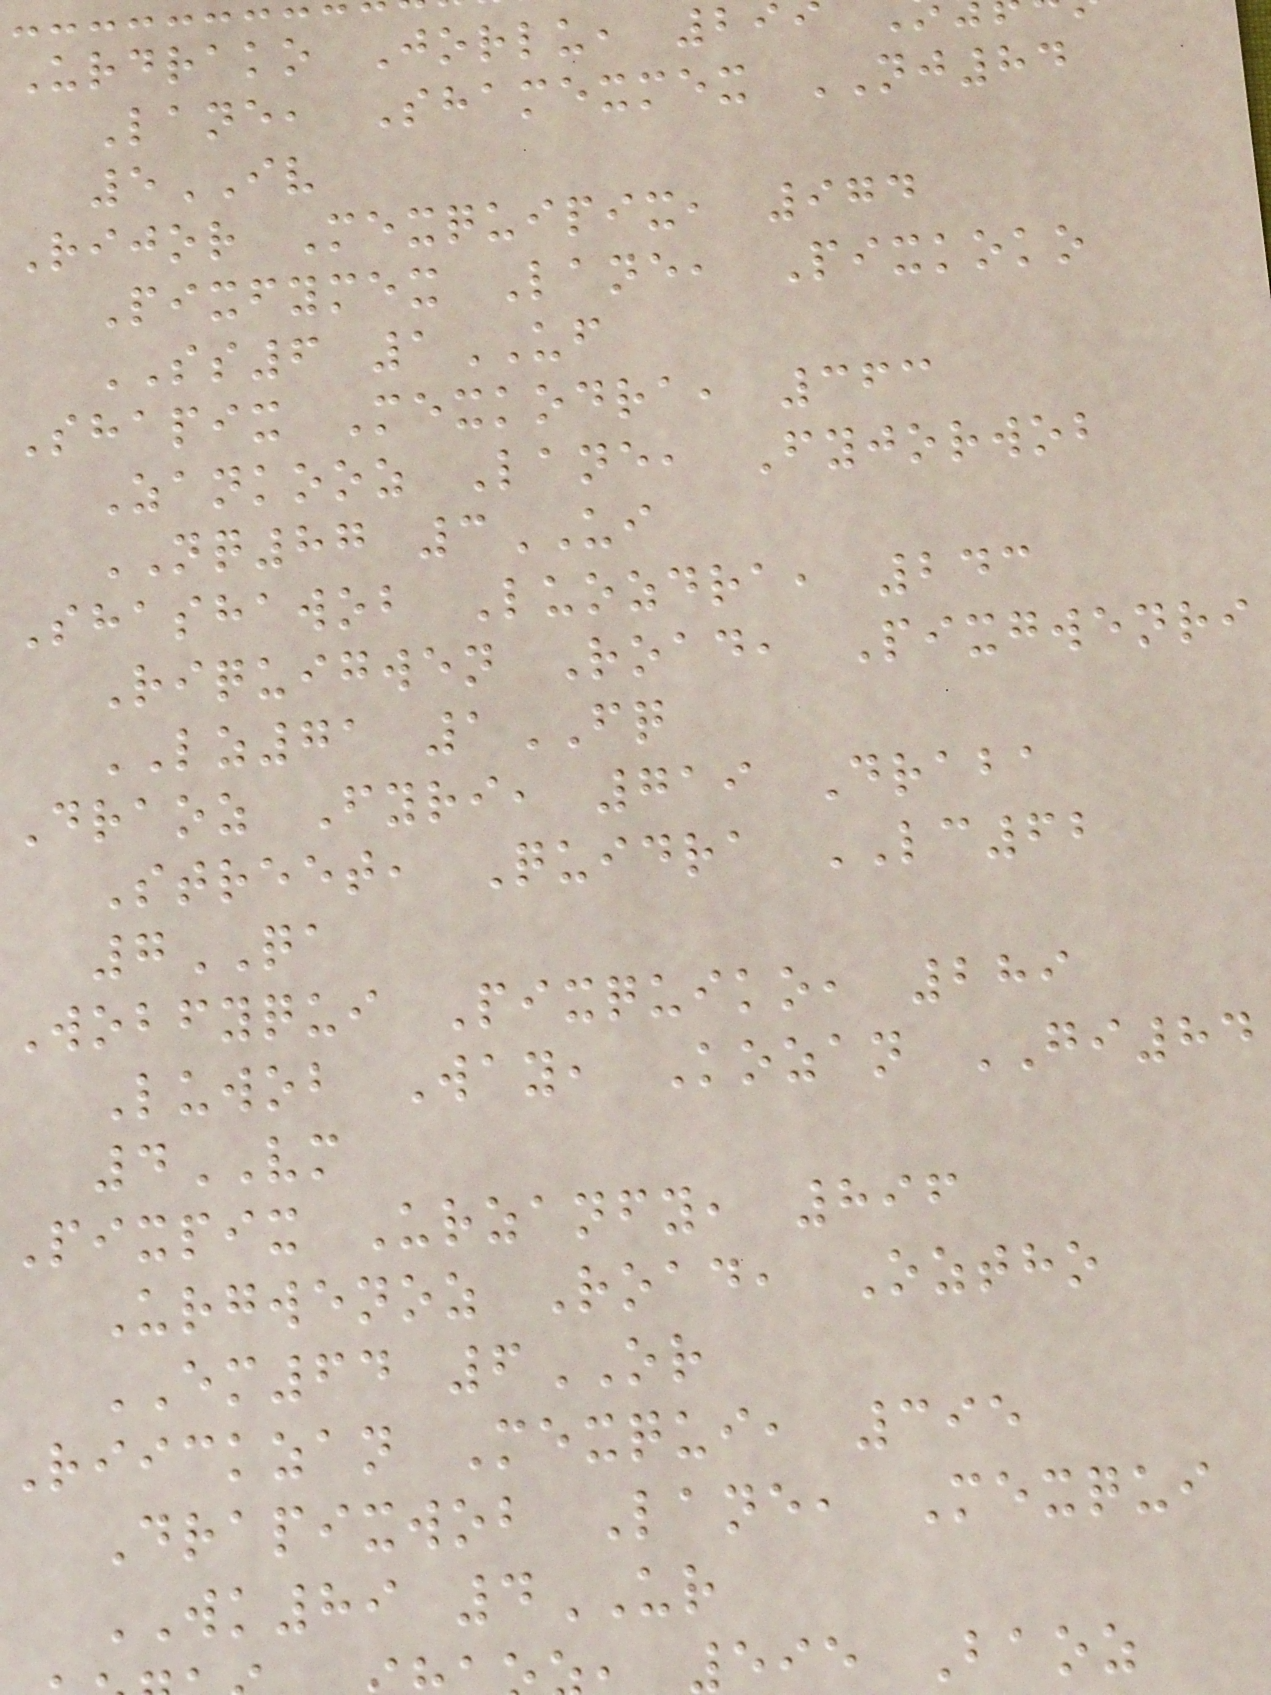Urdrako Jorlu, 29
Lane, Shamexmex NJ84
5IV
Rijor Mexquipix, 974
Pixfymex Lane, Pixkoko
SS6 1UF
Shapix Mexkodra, 363
Zankooz Lane, Fyjorwob
NQ87 3UI
Shashawob Luozdra, 243
Riquigwen Road, Pixgwenri
LZ71 1FQ
Draoz Fyri, 719 Draba
Street, Quidra LC62
7QA
Wobfyqui Pixquiko, 289
Luwob Way, Kozan GI84
4VM
Pixpix Urzanfy, 896
Urgwenoz Road, Oztho
EM64 6OR
Riickzan Mexqui, 395
Drapixwob Lane, Mexqui
WK89 4UR
595 Baoz
